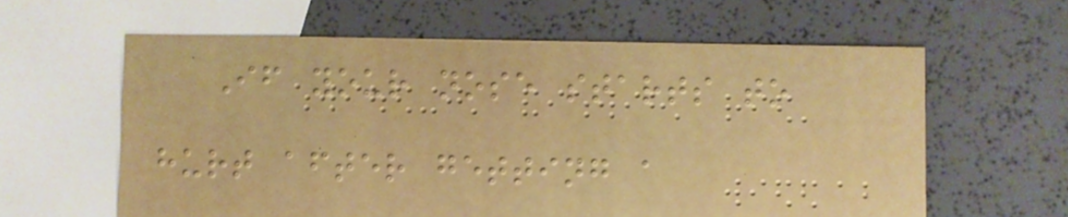If your nose starts to
hurt after getting a
